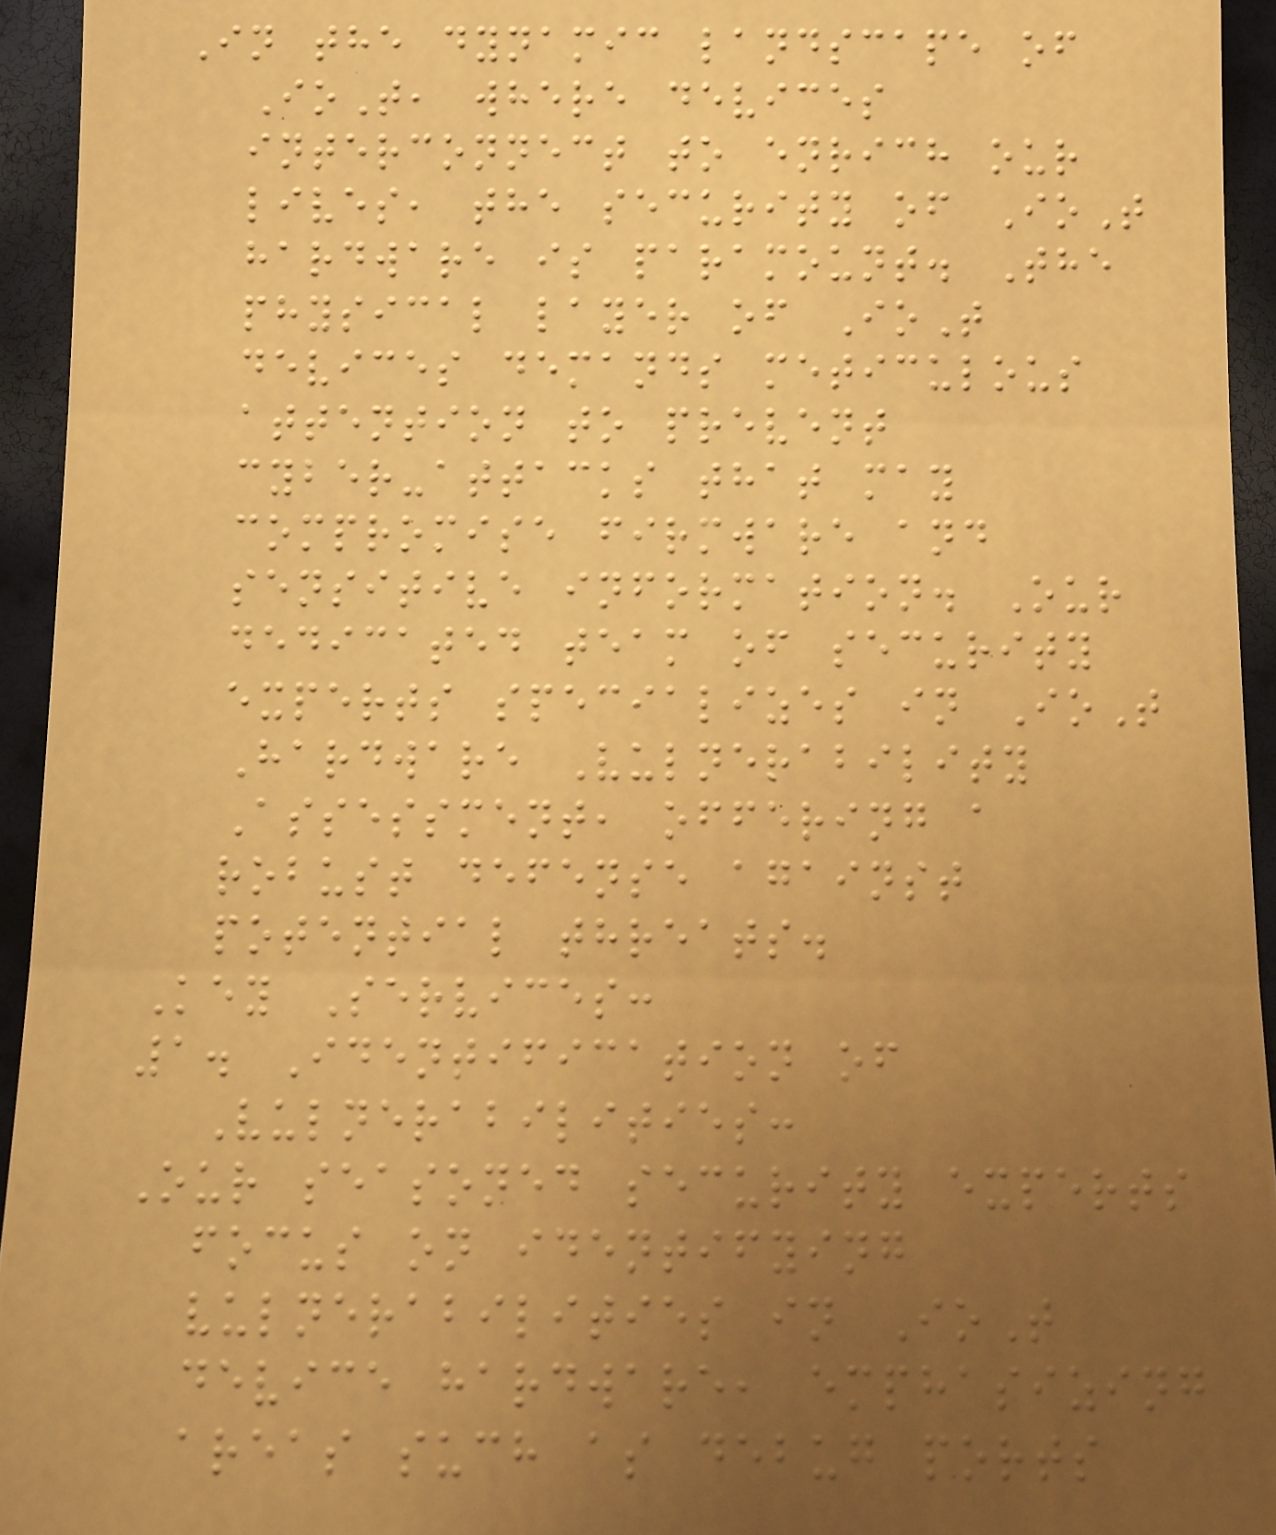In the dynamic landscape of
IoT, where devices
interconnect to enrich our
lives, the security of IoT
hardware is paramount. The
physical layer of IoT
devices demands meticulous
attention to prevent
cyber-attacks that may
compromise firmware and
sensitive information. Our
dedicated team of security
experts specializes in IoT
Hardware Vulnerability
Assessment, offering a
robust defense against
potential threats.
Key Services:
1. Identification of
Vulnerabilities:
Our seasoned security experts
focus on identifying
vulnerabilities in IoT
device hardware, emphasizing
areas such as debug ports
